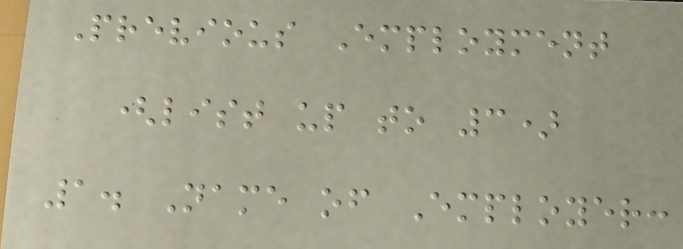Previous Employment
(list up to 3)
1. Name of Employer:
